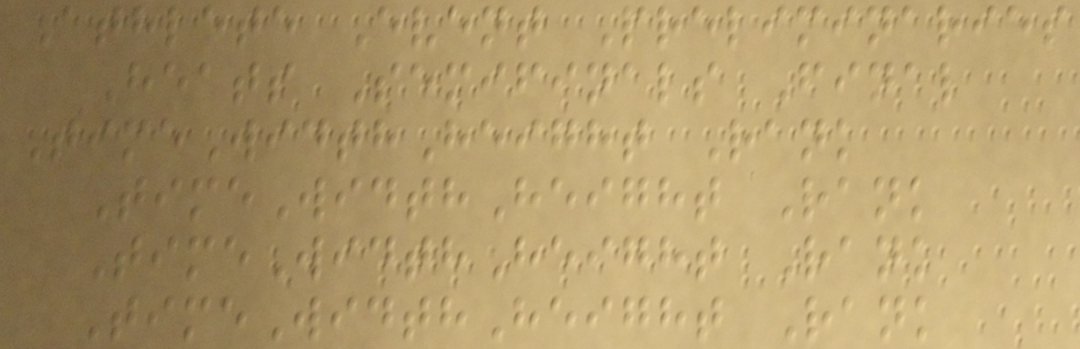Athlete Event Preliminaries
Heats Semifinals Final
TimeWidthHeight Rank
TimeWidthHeight Rank
TimeWidthHeight Rank
TimeWidthHeight Rank
